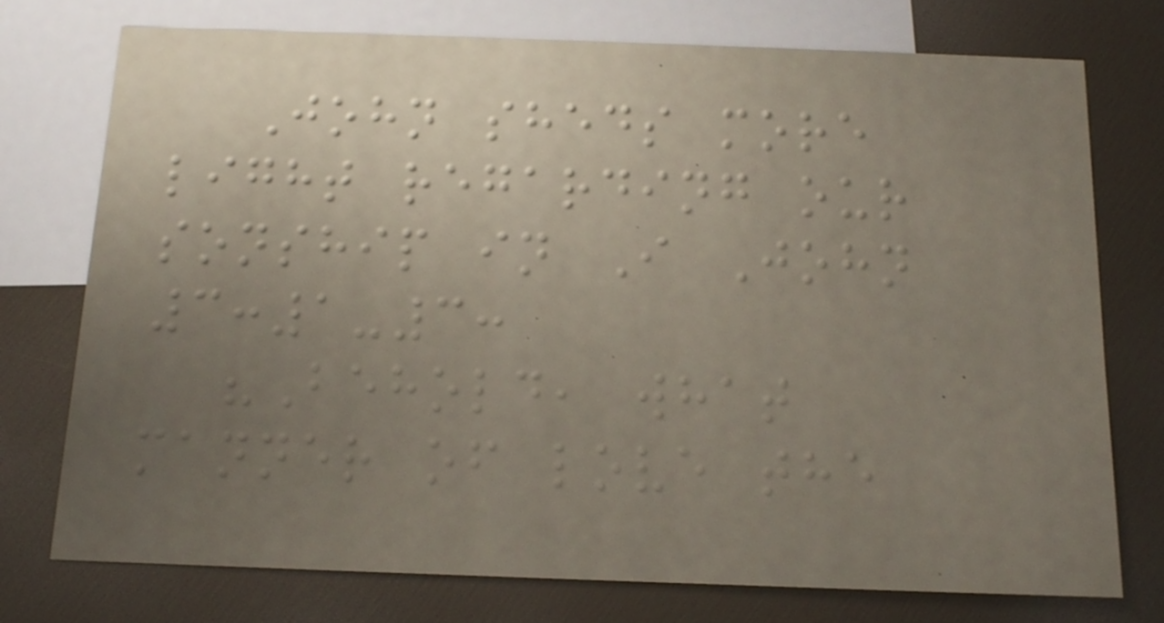John sheds more
light regarding our
sonship in I John
3:1-3:
"Behold, what
manner of love the
